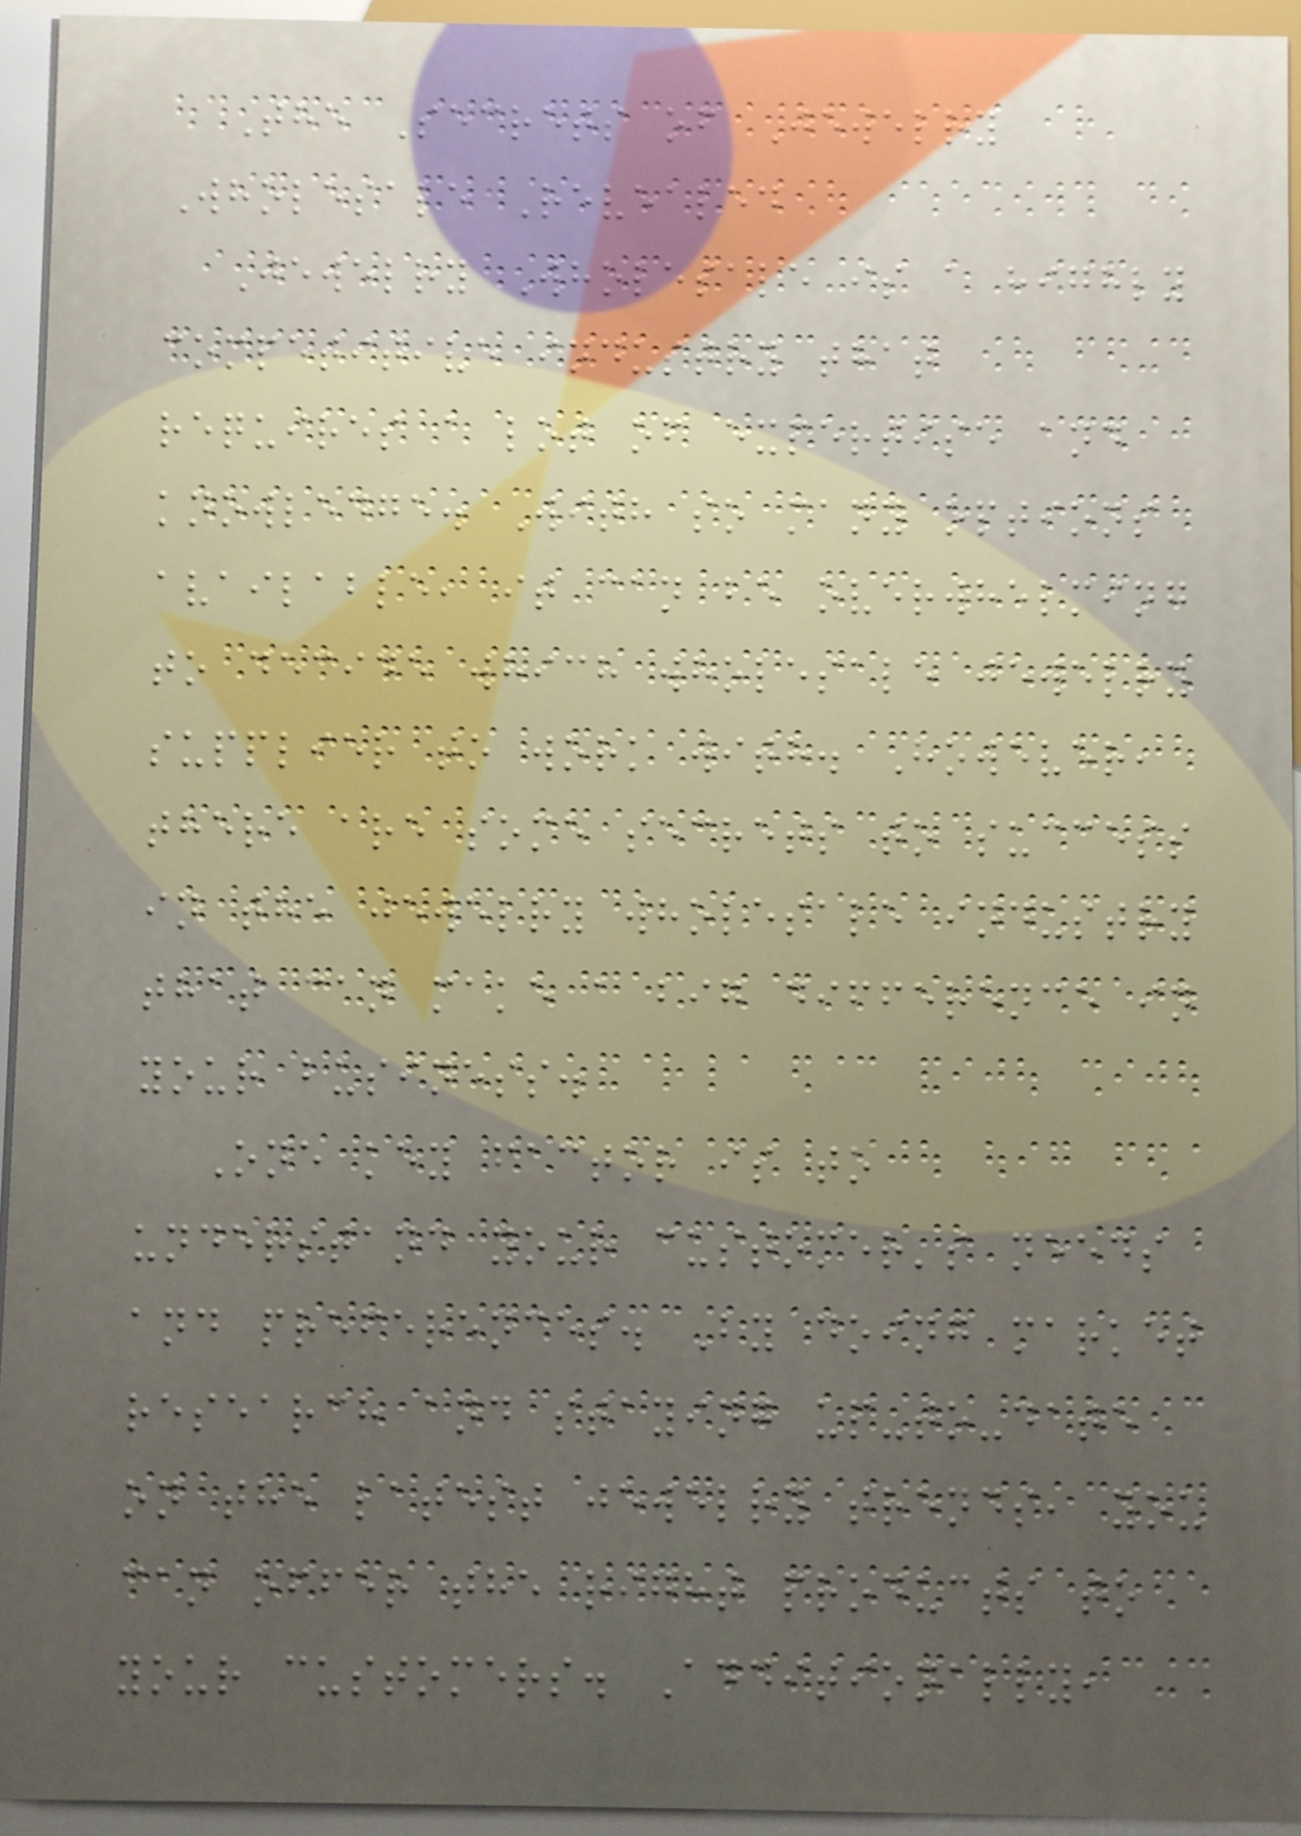The Secrets of Jewelry
Wholesale Revealed
Jewelry Wholesale is a highly
competitive industry that
requires a lot of expertise and
knowledge. With so many options
available, it can be overwhelming
to decide which wholesale jewelry
supplier to work with. However,
there are some secrets to success
in the jewelry wholesale industry
that can make a big difference in
your business.
One key factor is to
understand your customer's needs
and preferences. By doing market
research and staying up-to-date
on the latest jewelry trends, you
can offer the right products to
your customers. Additionally,
